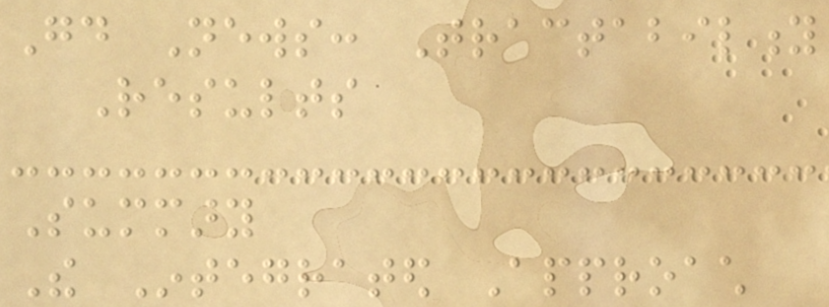Good News: Tractability
Results
Summary
The Integrated Approach
